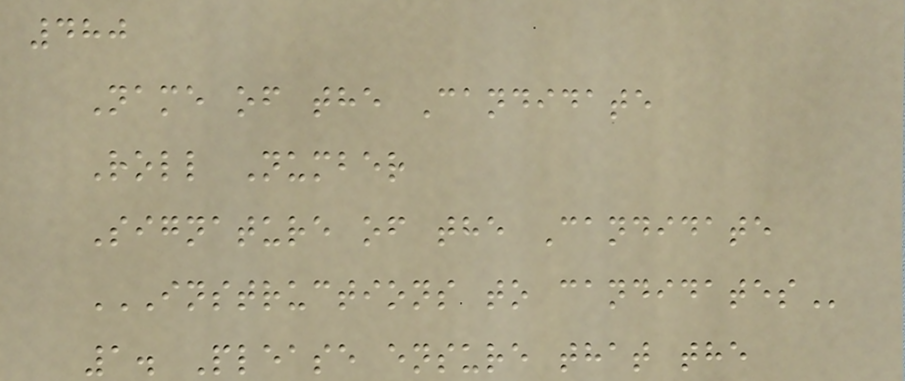480
Name of the Candidate
Roll Number
Signature of the Candidate
INSTRUCTIONS TO CANDIDATES
1. Please ensure that the
